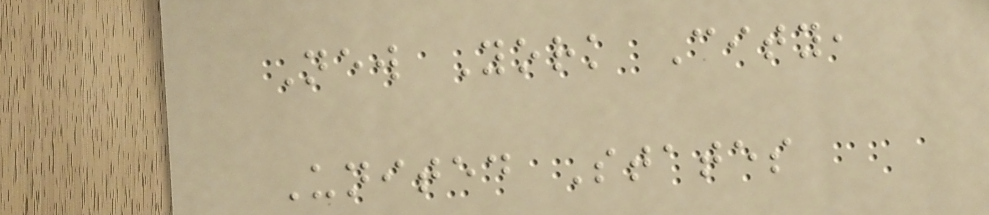New York City,
United States
